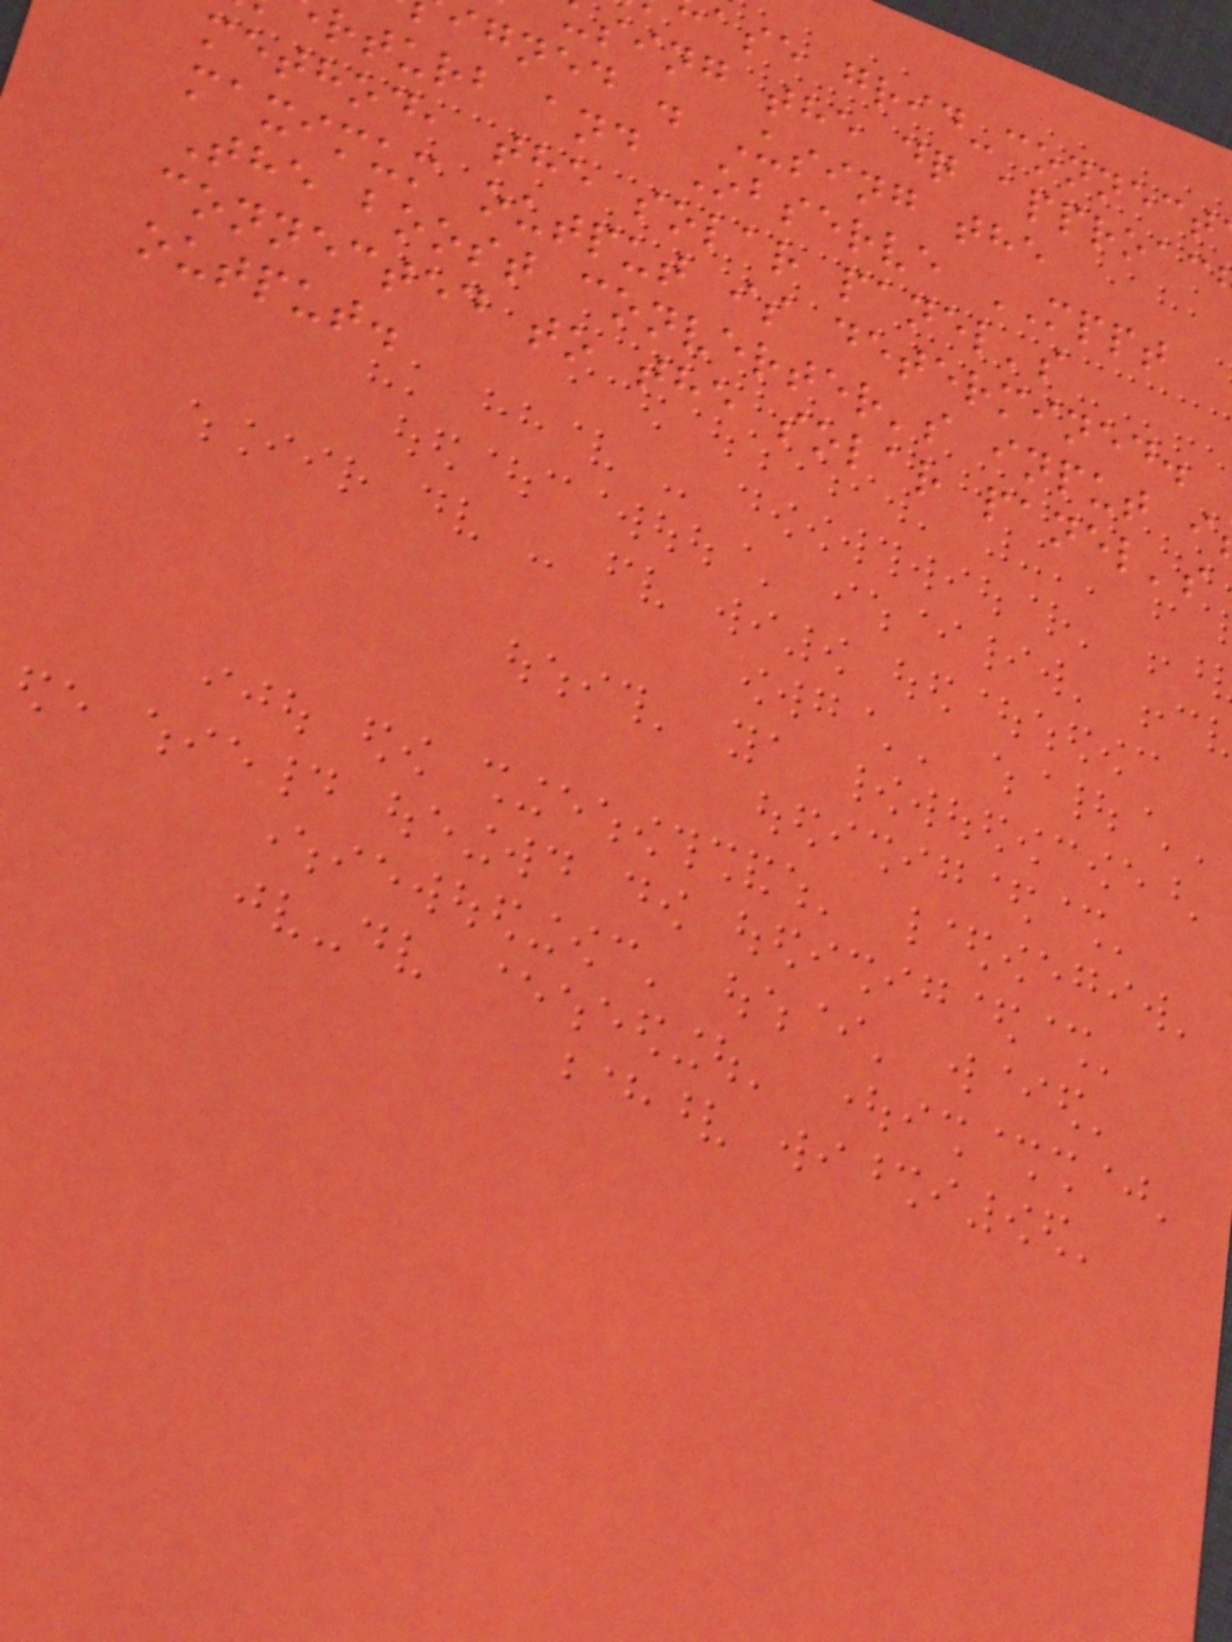ase grid-connect
sing the dq approac
igned . Using the
rturb and Observe MPPT
method, the solar panel's
maximum output is determined.
The boost converter's input i
connected to the solar panel's
output.
